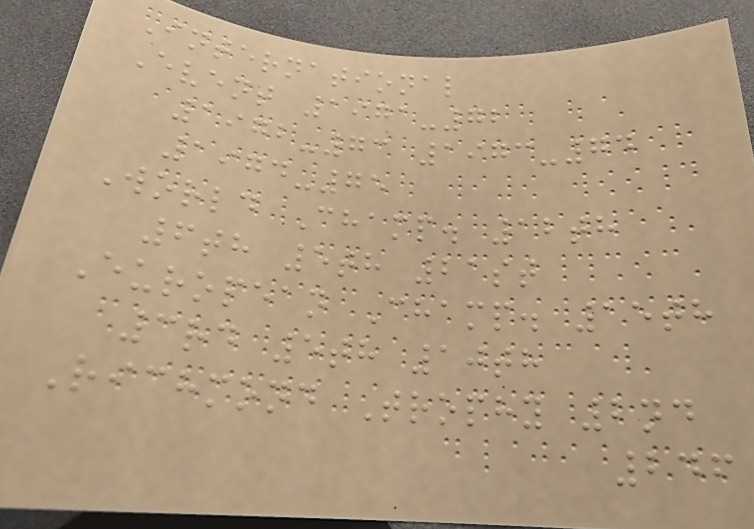International
Event 1971-72
1972-73 1973-74
1974-75
World Champ. 12th
6th 5th 21st
European Champ. 15th
3rd 5th 10th
Richmond Trophy 2nd
246
